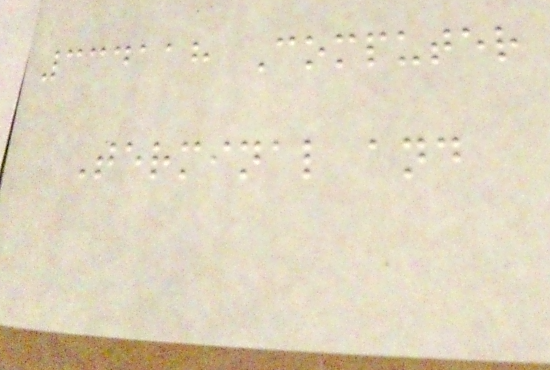334118 Computer
Terminal and
